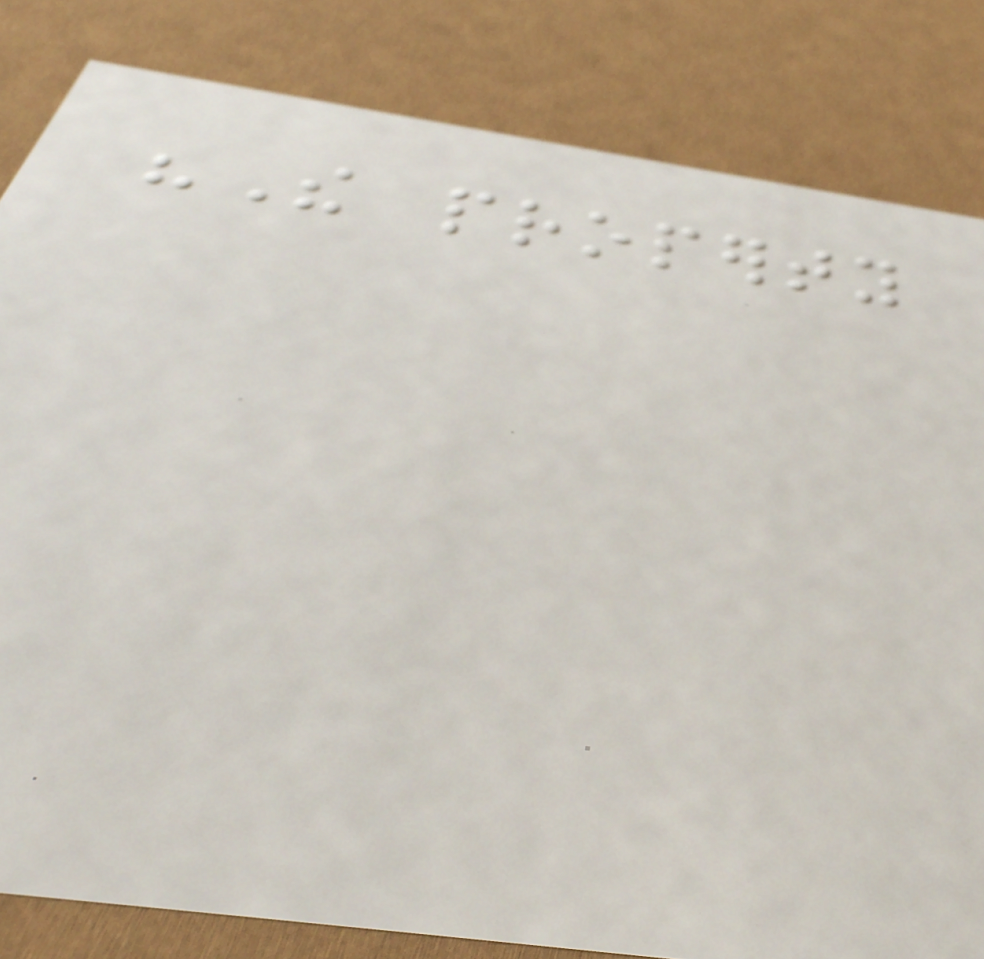"The property
